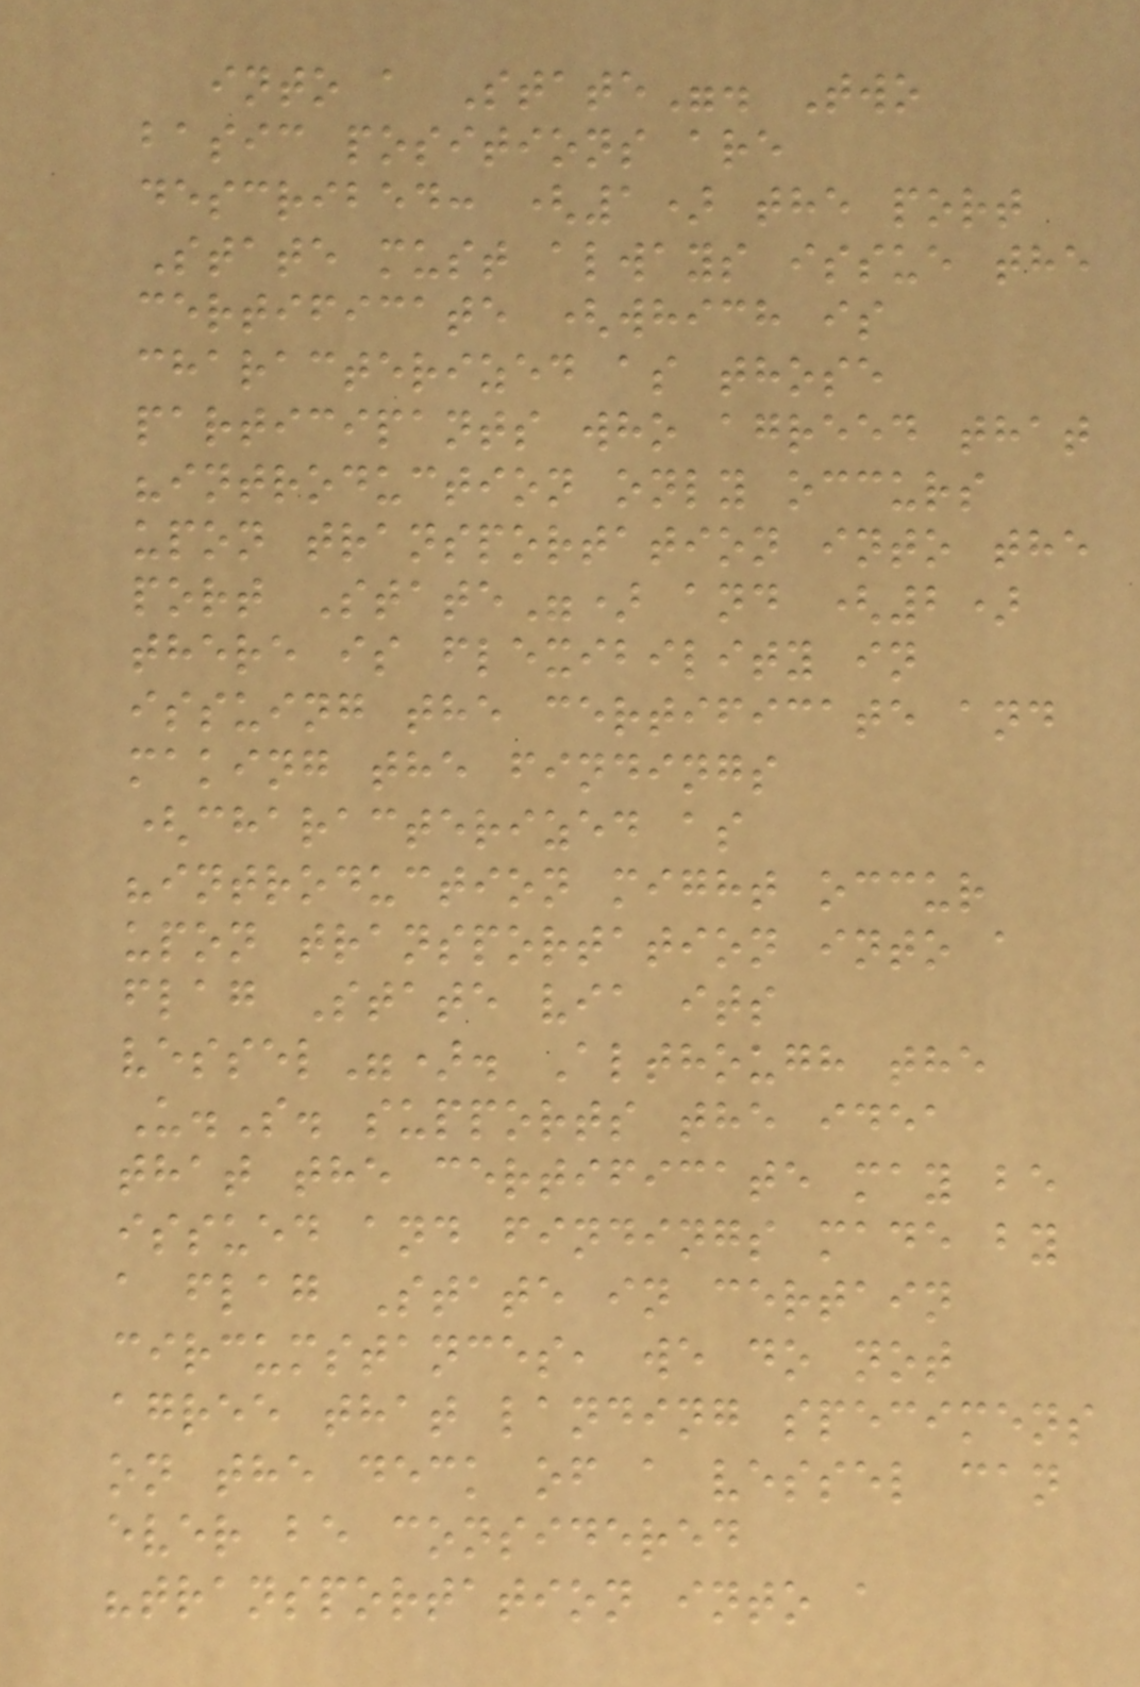into a State". Two
basic positions are
described: (1) the port
State must always issue the
certificate (which is
characterized as those
participants who agreed that
"introduction only occurs
upon transportation into the
port State") and (2)
there is flexibility in
issuing the certificate and
making the findings
(characterized as
"introduction might occur
upon transportation into a
flag State via its
vessel"). Although the
U.S. supports the idea
that the certificate may be
issued and findings made by
a flag State in certain
circumstances, we do not
agree that landing specimens
on the deck of a vessel can
ever be considered
"transportation into a
